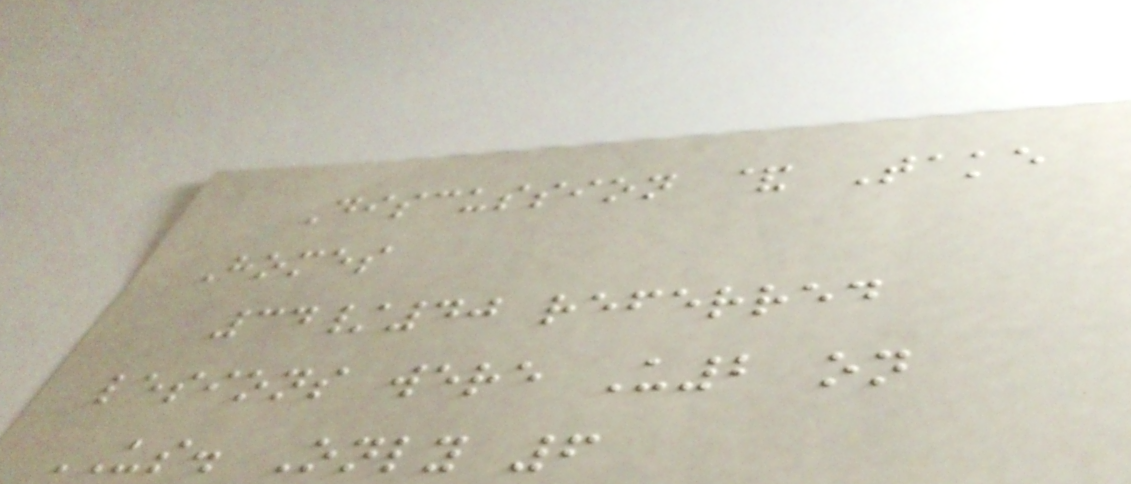Discussion & Take
Homes
34/40 referred
lesions were U2 on
US. Only 6
